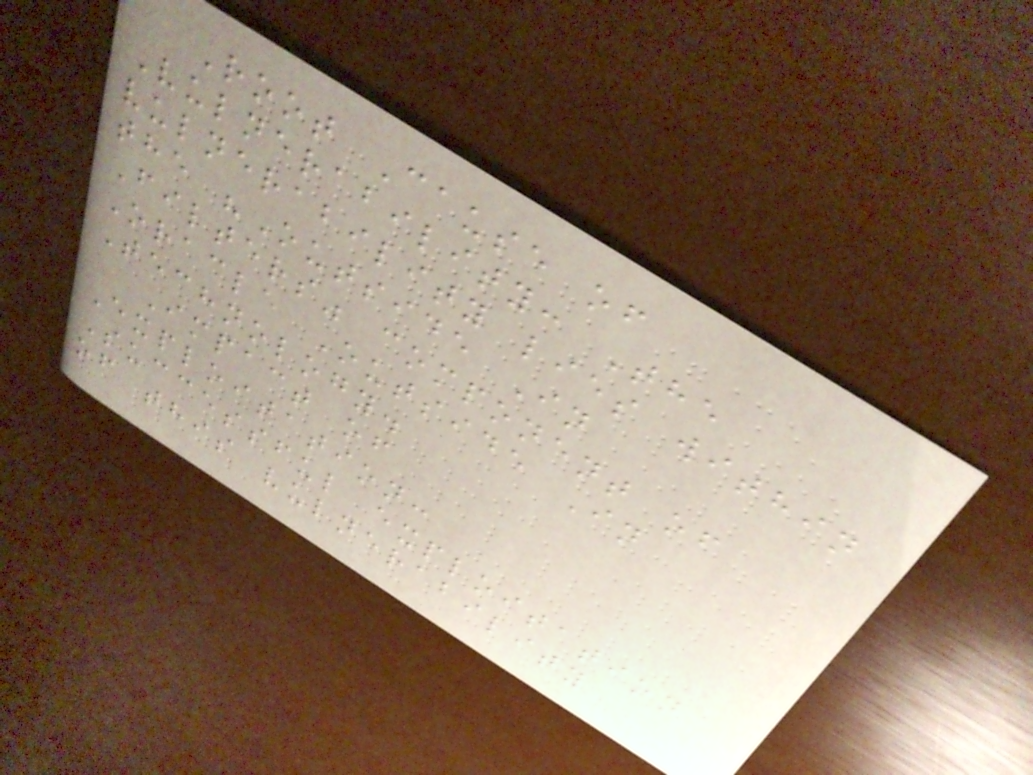Root Cause of
Vulnerability: The
vulnerability lies within
the "Outside In
Filters" component of
Oracle Outside In
Technology.
Impact of
Exploitation:
Successful exploitation
of this vulnerability
